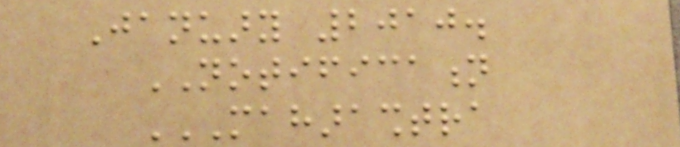January 2010.
NOTIFICATION
MAHARASHTRA
